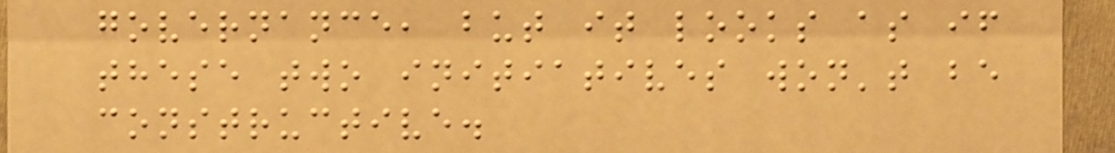governance, but it looks as if
these two initiatives won't be
constructive.
